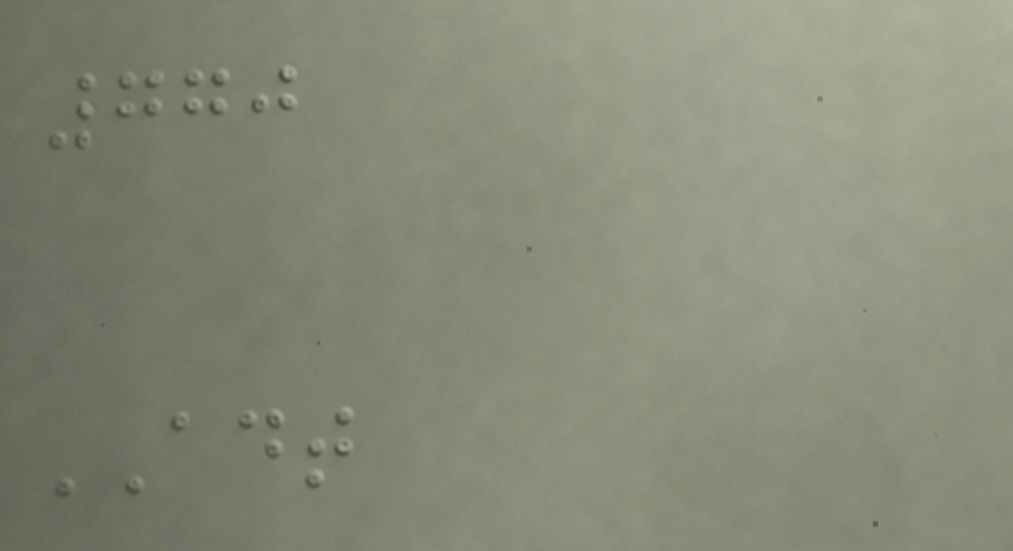770
ADT
